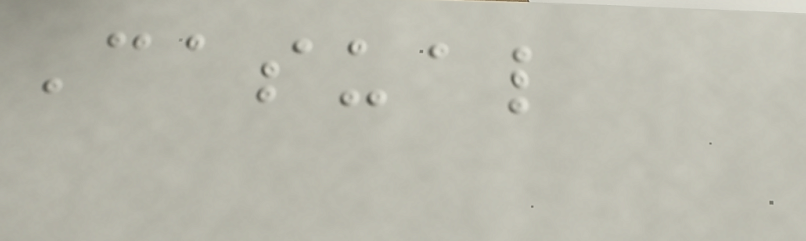Casual
